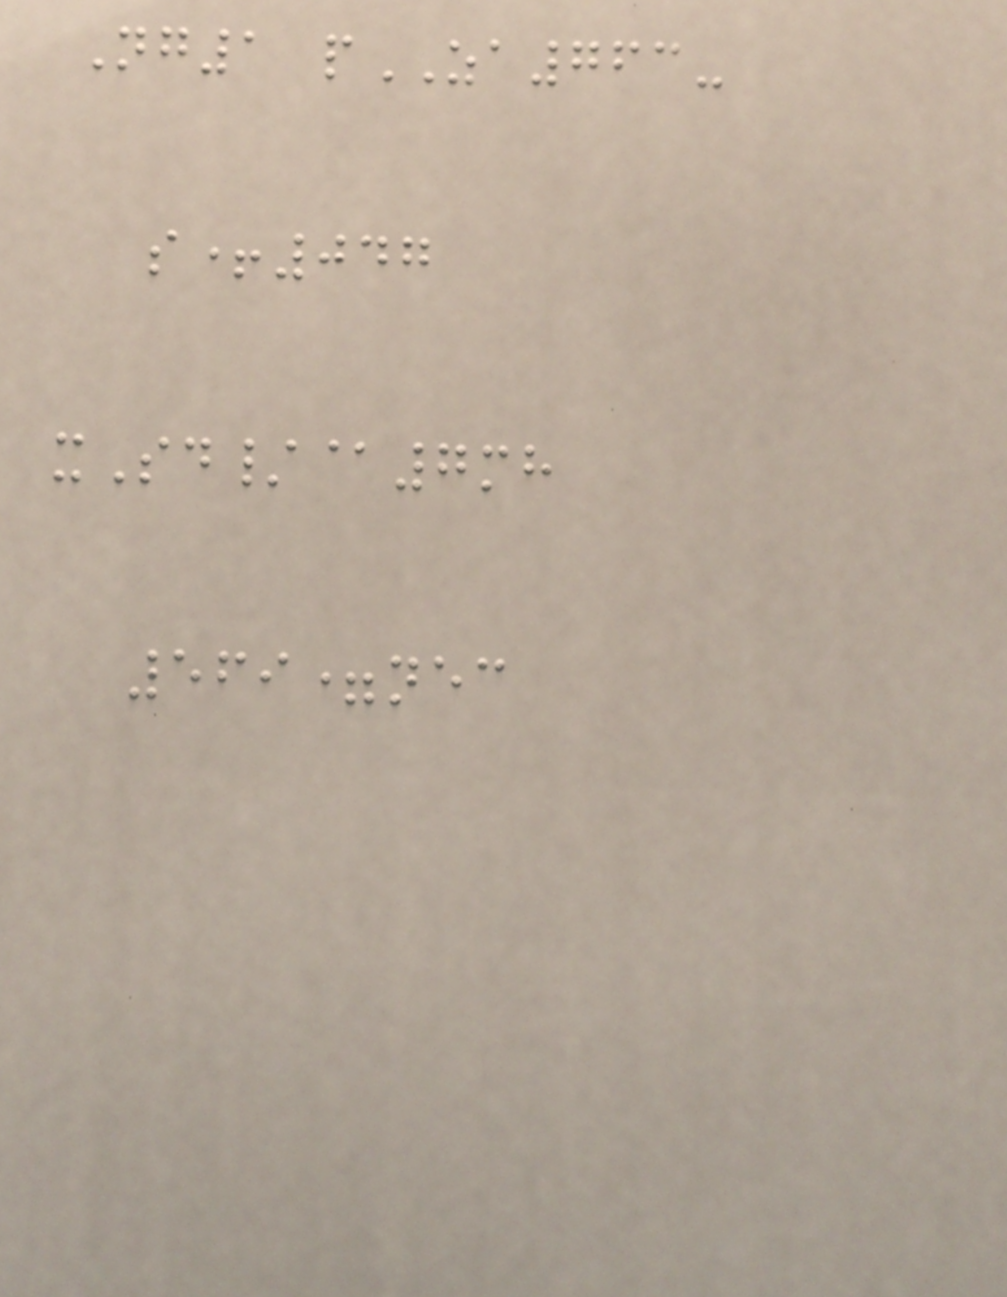Ng1 pZA763-
s+047
xSd/@7mh
569=nec
